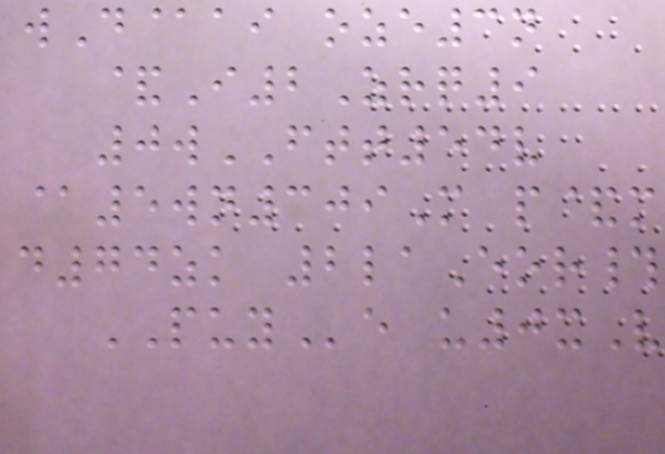wD@ai oze3n
&I2Zrq9
0wFTT54v
@5wn309M p&m
d74zk 2laEor#
PUYe u0xV
